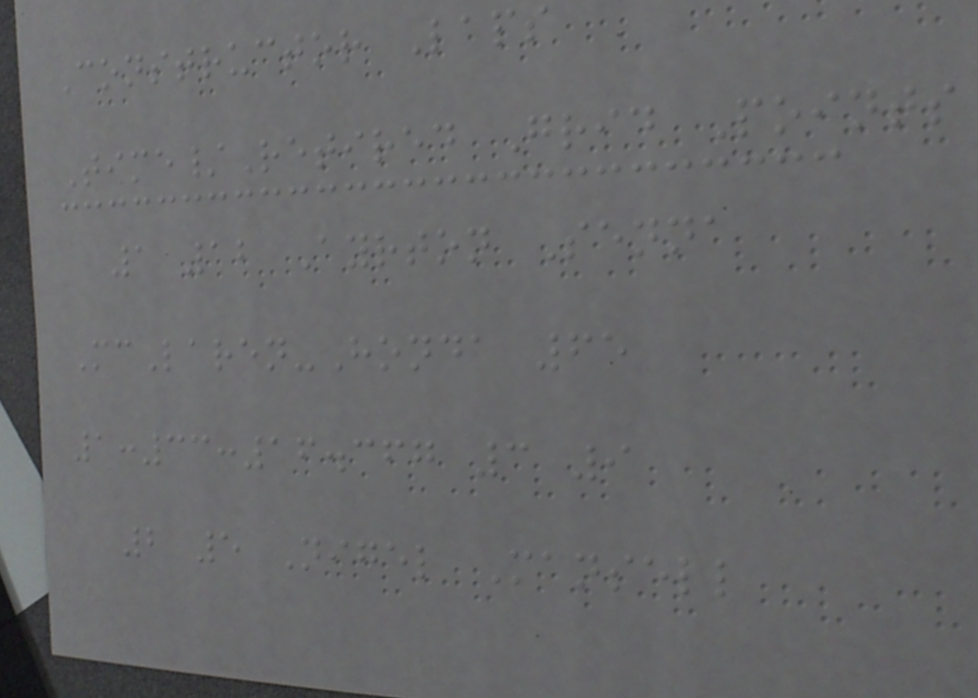Constructor Laps
Time/Retired Grid Points
1 12 Ayrton Senna
McLaren-Honda 65
1:33:16.367 3 9
2 5 Nigel Mansell
